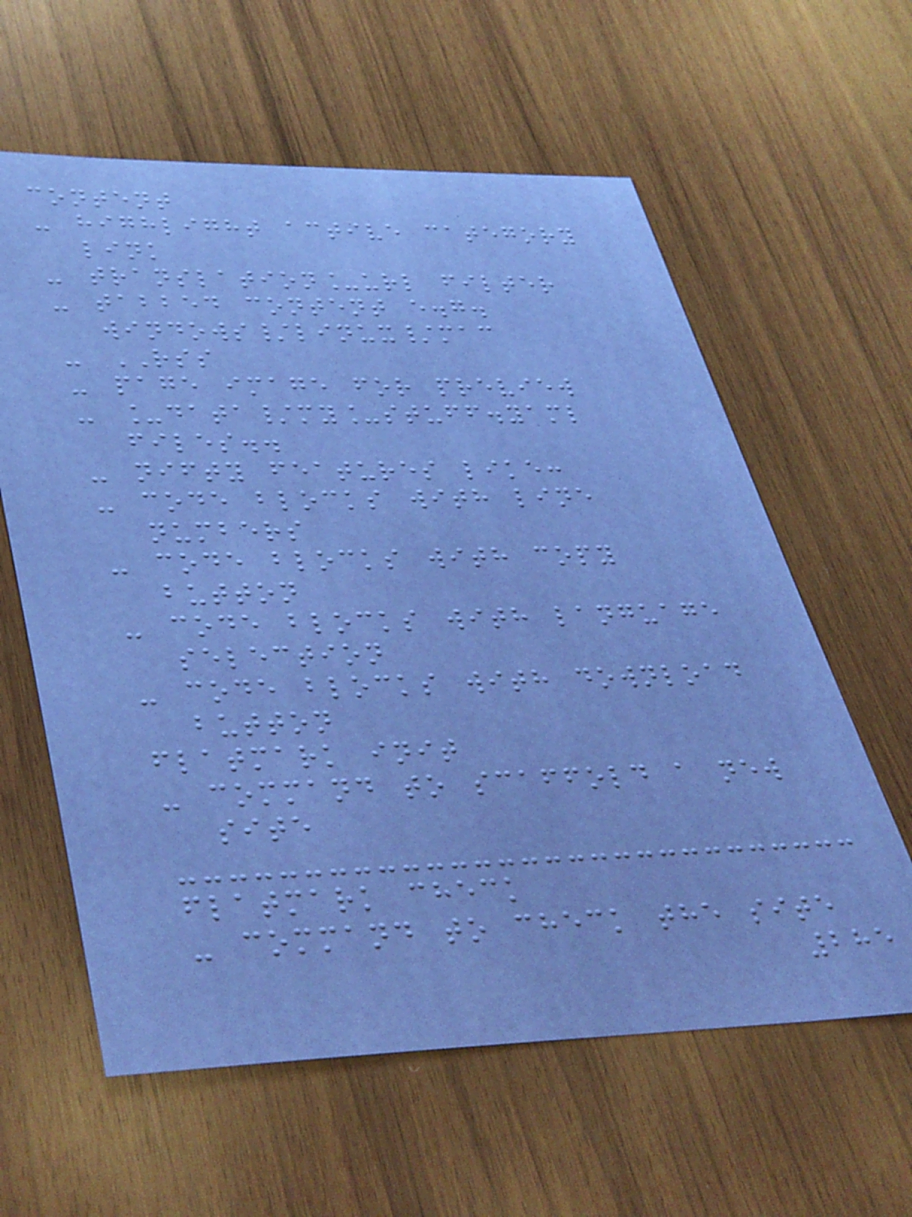content
- highlight active category
link
- translation_url filter
- tabbed content e.g.
windows/linux/mac
- RSS
- page image for preview
- _data/my_stuff.yaml
files..
- nifty features like:
- code blocks with line
numbers
- code blocks with copy
button
- code blocks with language
selection
- code blocks with download
button
flatmark init
- command to scaffold a new
site
flatmark check
- command to check the site
285
